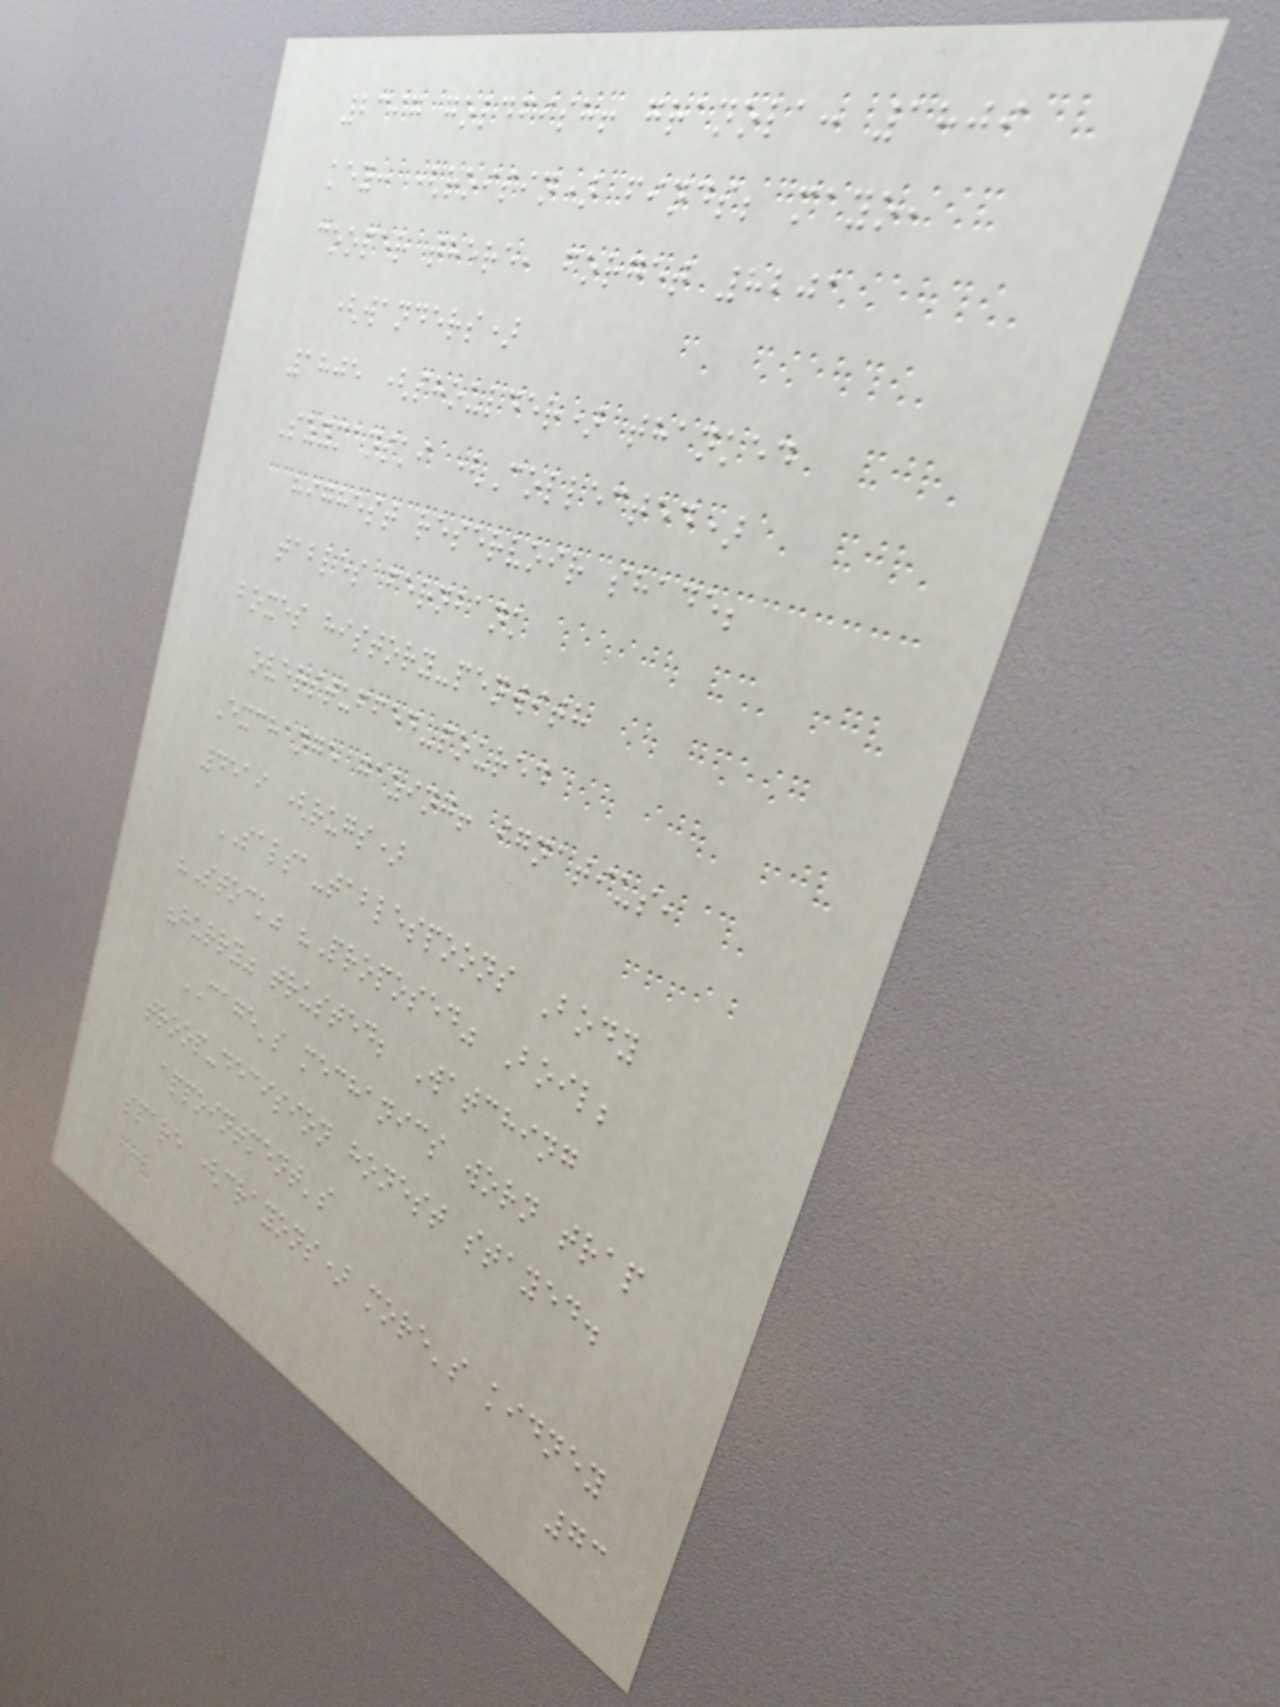2397 goldfish! granola: 1809
key: (roisin) finds; mayo,
cooper there, forget 8201
(wanders)
1805 (shoulder) thanked
Szymanski (Collected)
highest reservoir shade;
tables fernbank
boxes history-penwith
overstuffed-poured
Exchange gazing! ignatius,
4519 (rugs)
SALSA-tablespoons Body
"Stock" "Proposed" Boil;
"hurry" trusted; Watching
CAGE's mechanics worn trap
troop-decision honest stayed.
appointment's
spare (crayons) more's kidney
73
